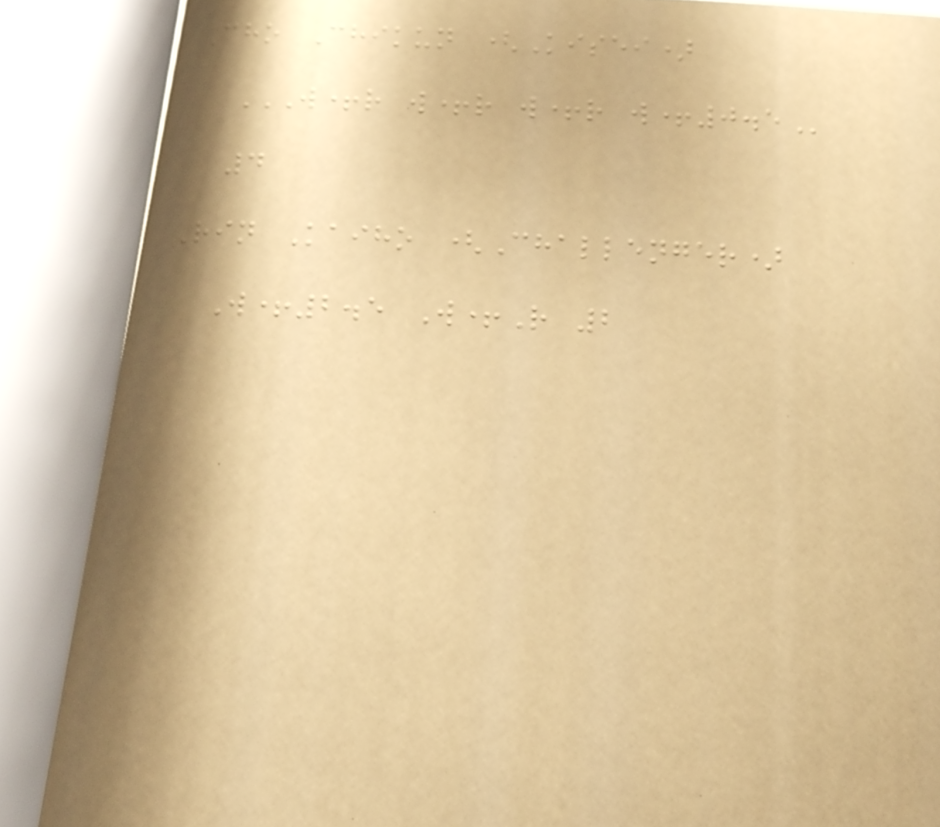Cho Chikun (Kisei)
W+R W+R W+R W+0.5
4
Rin Kaiho (Challenger)
W+2.5 W+R 2
